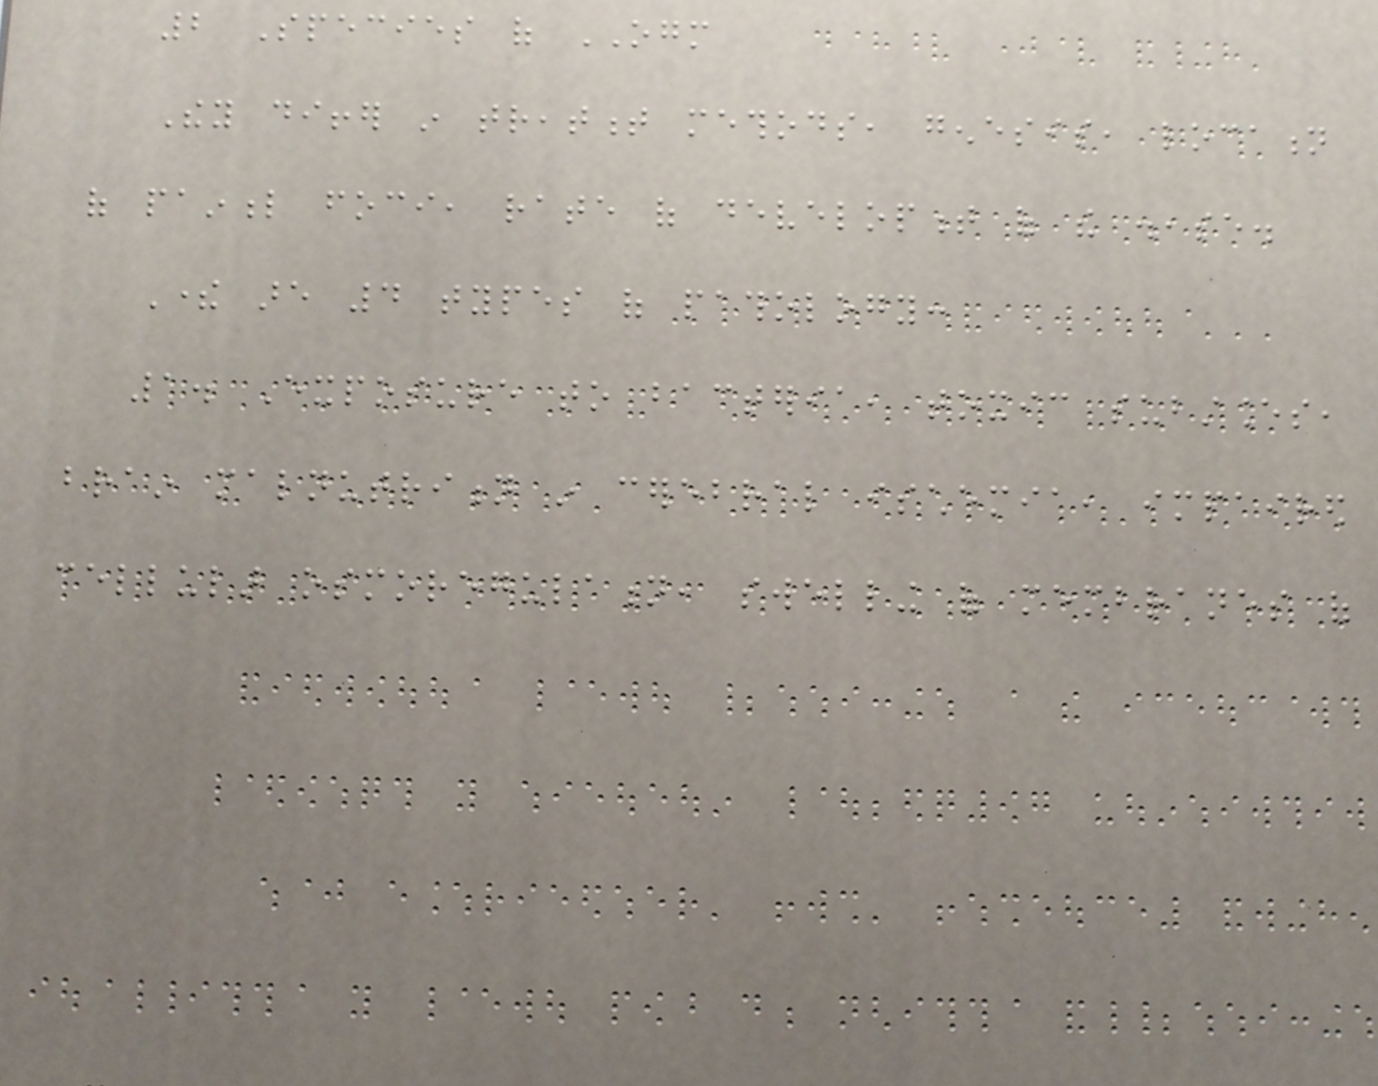2 Species of OGM
They differ in treatment methods, genesis, location
of painful foci, rate of development of the disease.
There are 4 types of pathology:
1. Exposure to bacteria, toxic substances,
brain malnutrition in cerebral ischemia, impaired
cellular osmoregulation, swelling of membranes of
